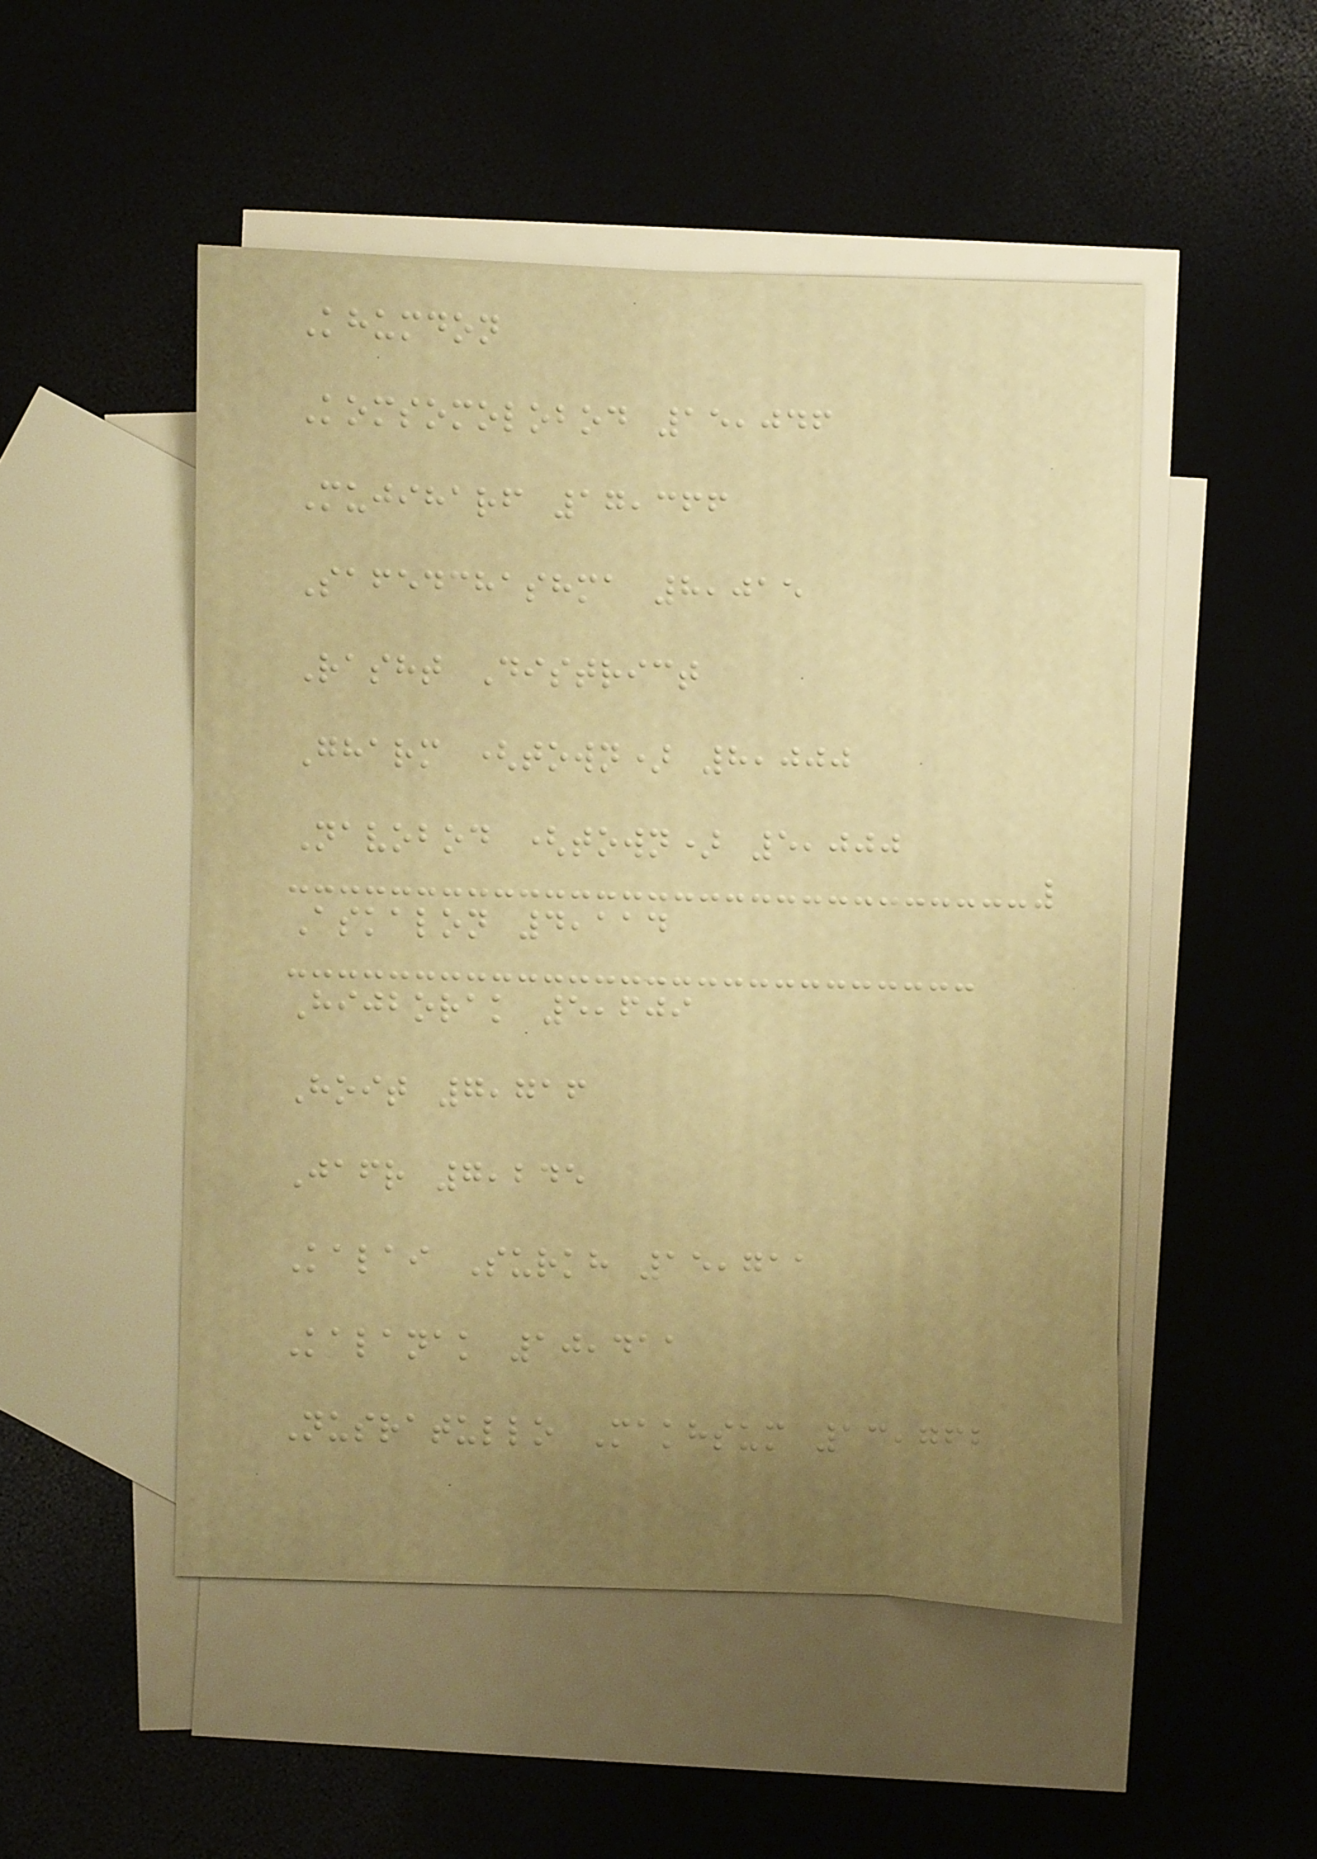Khumdon
Komsomolobod 15,046
Mujiharf 17,366
Safedchashma 8,015
Rasht District
Gharm (town) 8,000
Navobod (town) 5,000
Askalon 4,114
Hijborak 5,609
Hoit 7,716
Jafr 7,245
Kalai Surkh 15,711
Kalanak 10,411
Nusratullo Makhsum 13,762
